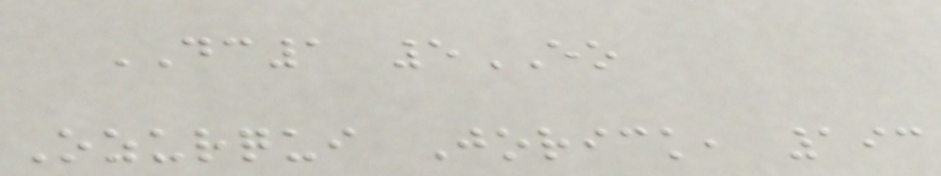DC1 5EO
Ozurqui Jorick, 193
